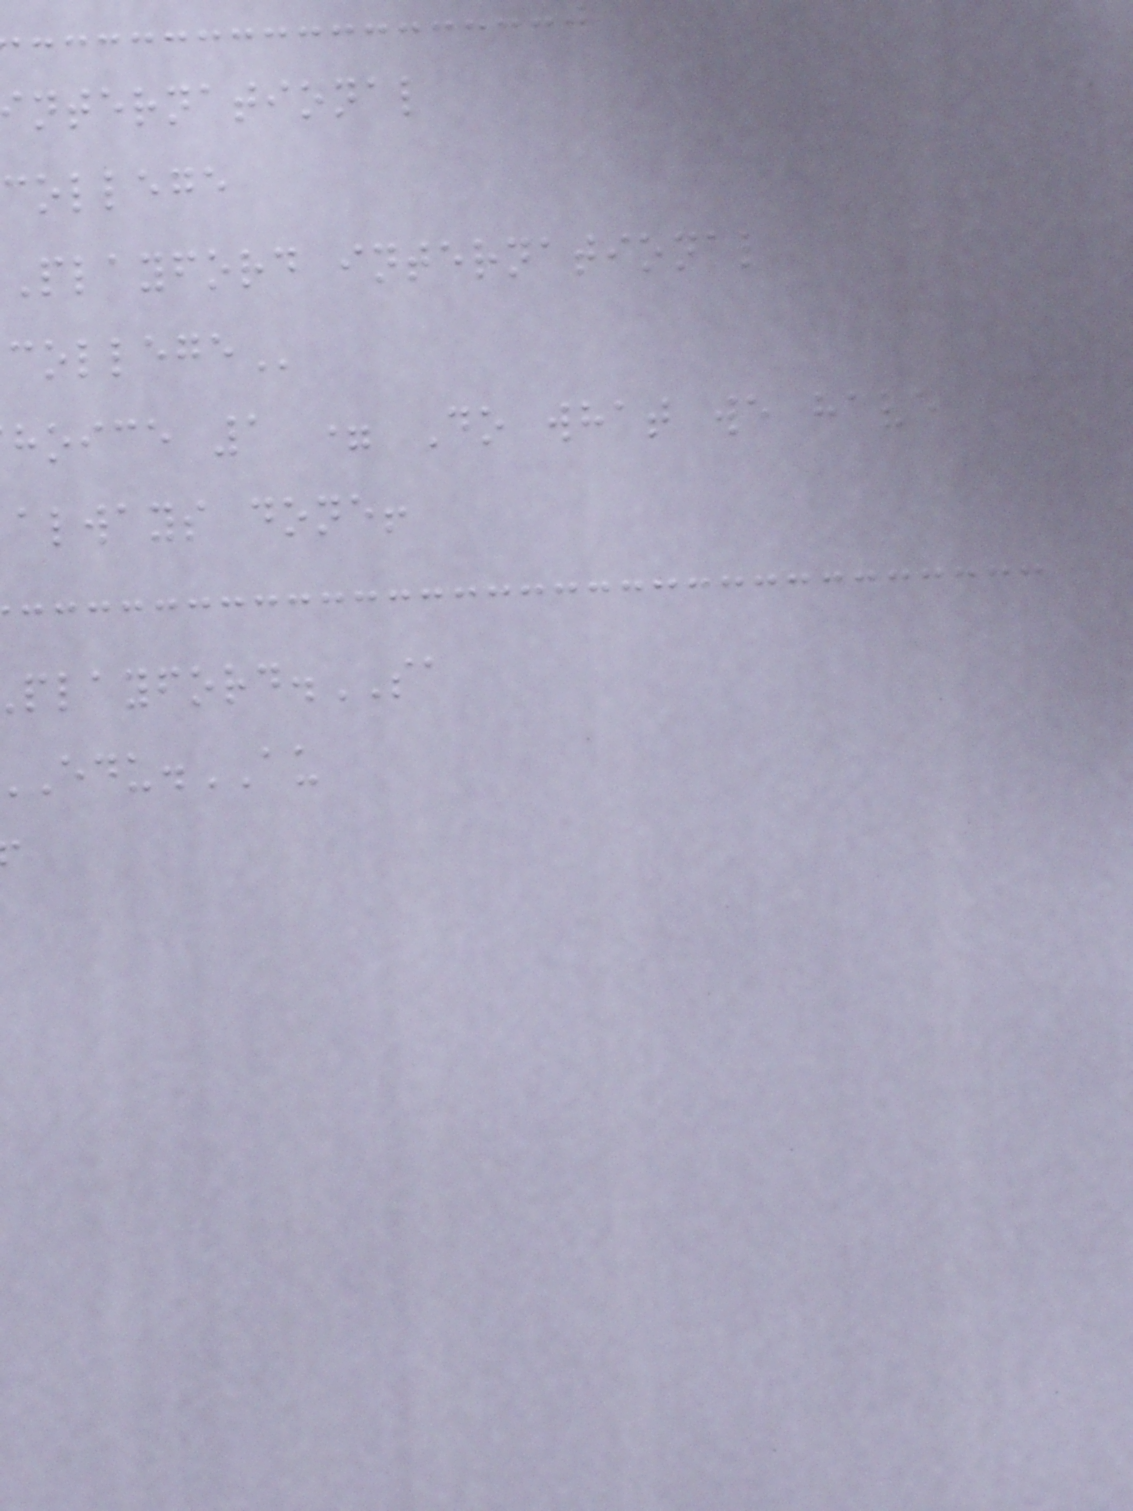nternational
college
playford international
hoice 1 = Do what we have
always done!
.SA
.AU
